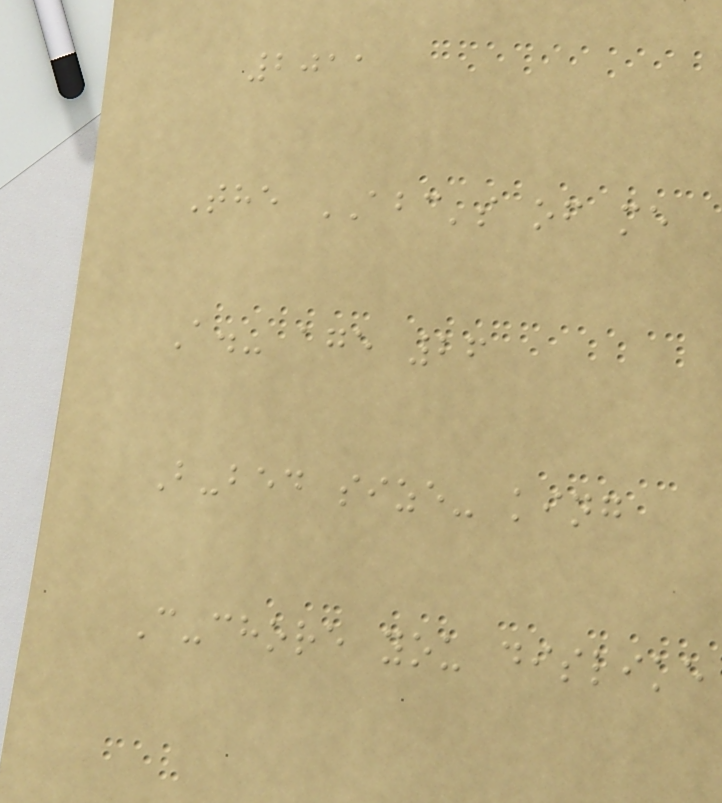2011
The ABC's of me
A.- age 26
B-bed size- king
C-chore you dislike
